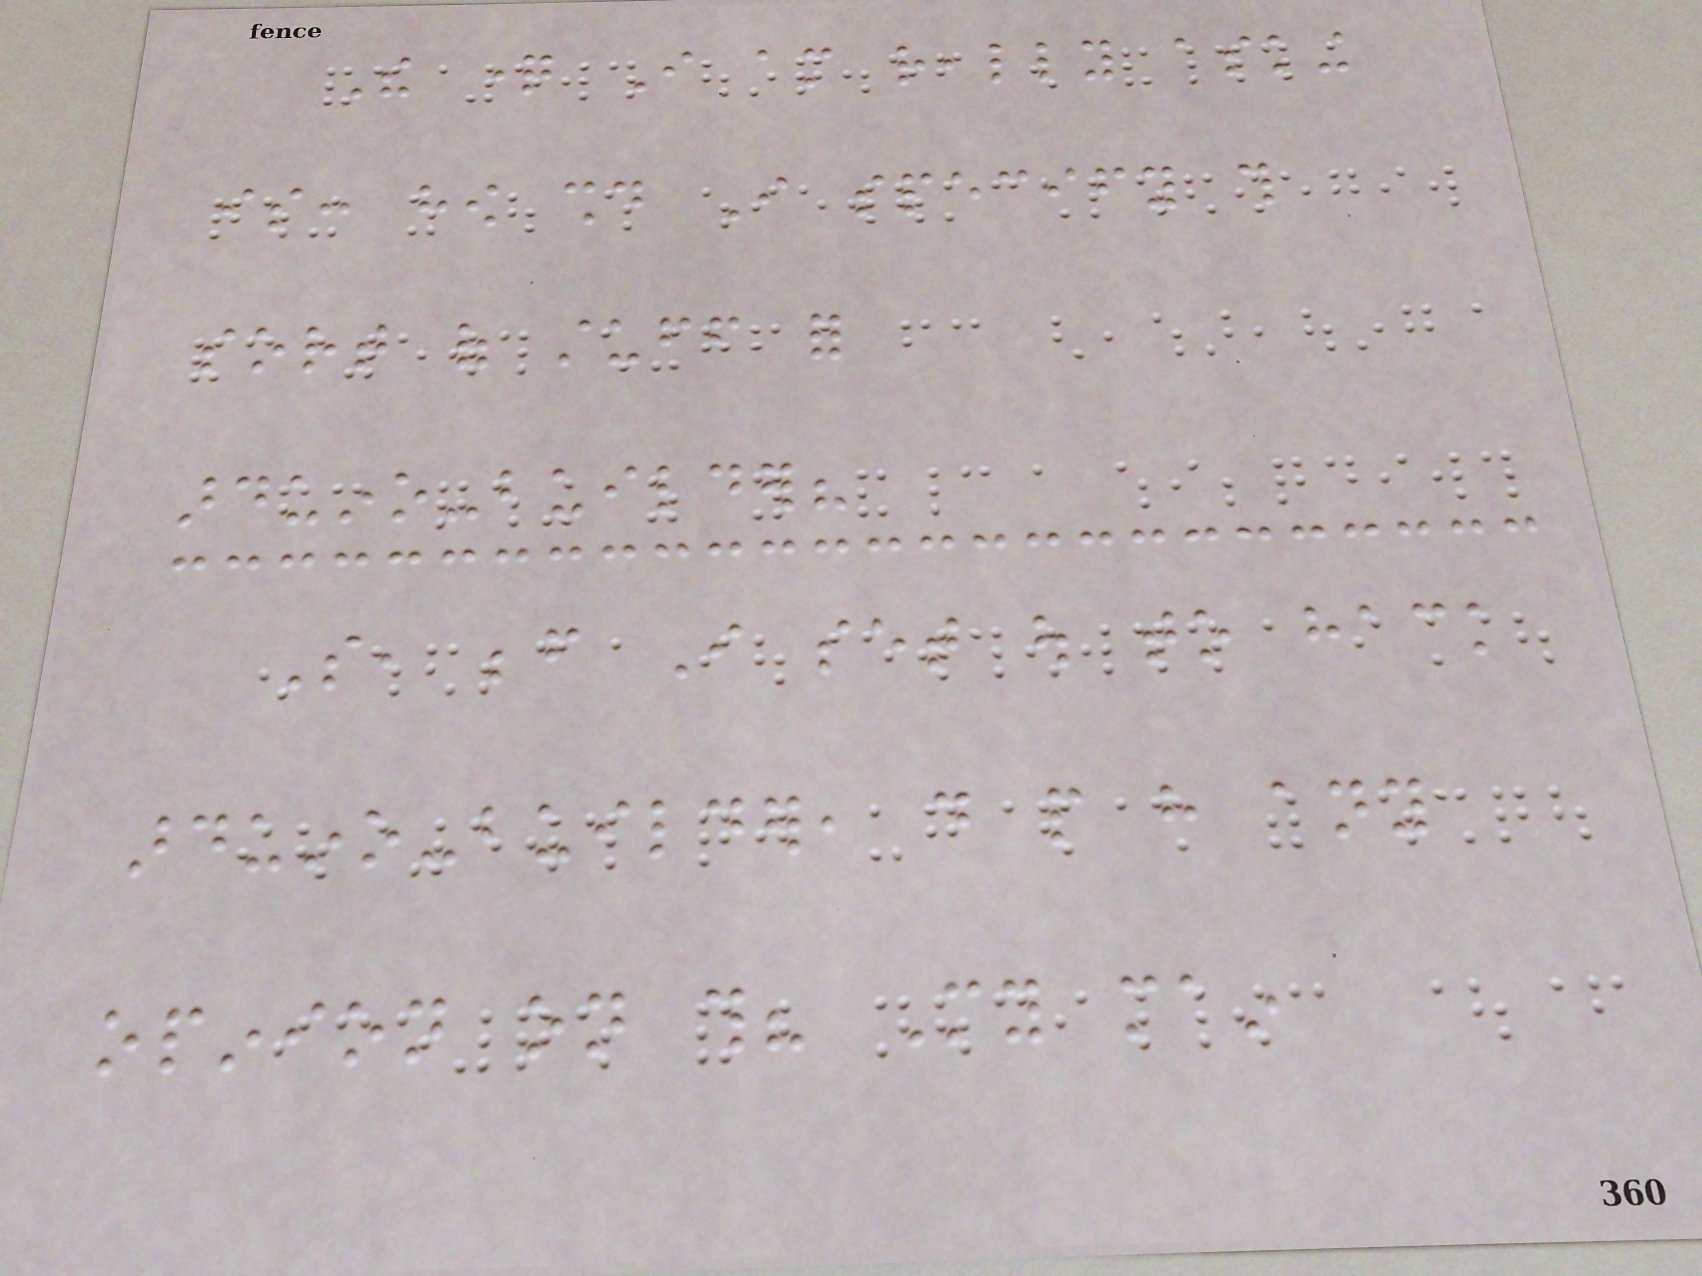The question I am really asking
is: how should I specify this
sort of stuff for
arduino-builder?
So, before I set out to hack
arduino-builder, do people have any
opinion on this? My main
